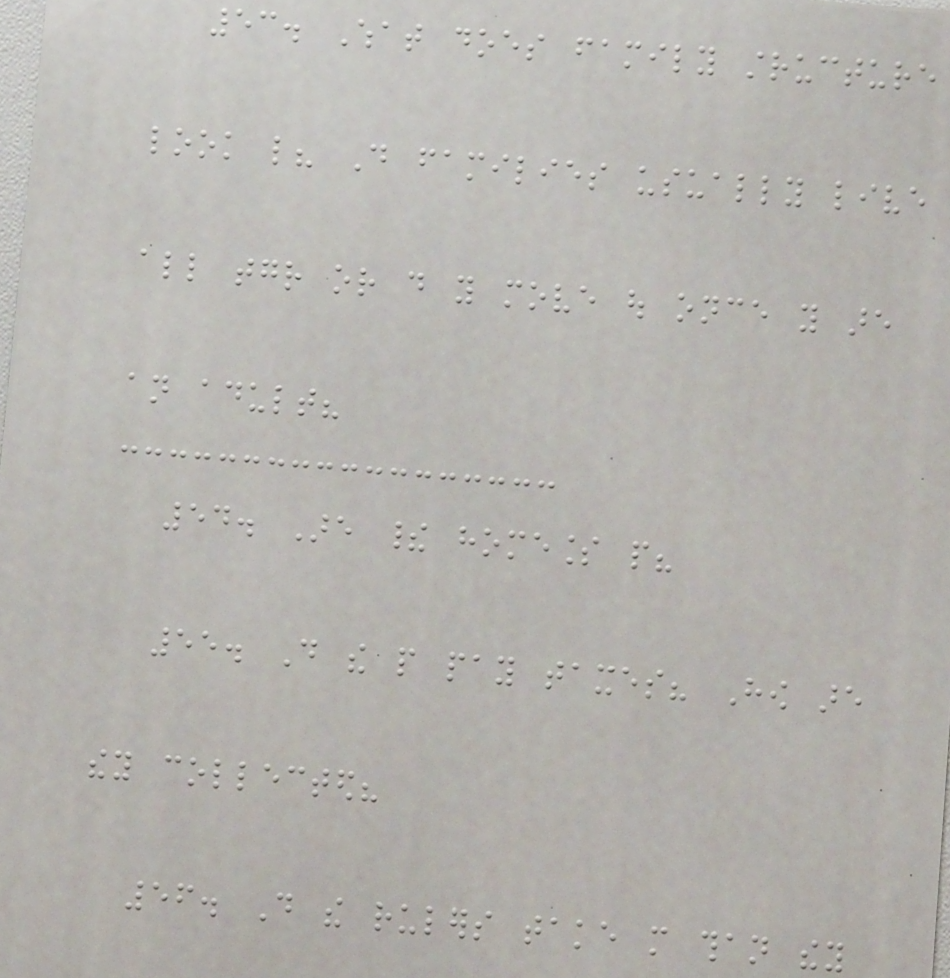53. What does family structure
look like? Do families usually live
all together or do you move out once you are
an adult?
54. Are their homeless people?
55. Do the people pay taxes? How are
they collected?
56. Do the rulers take more than they
